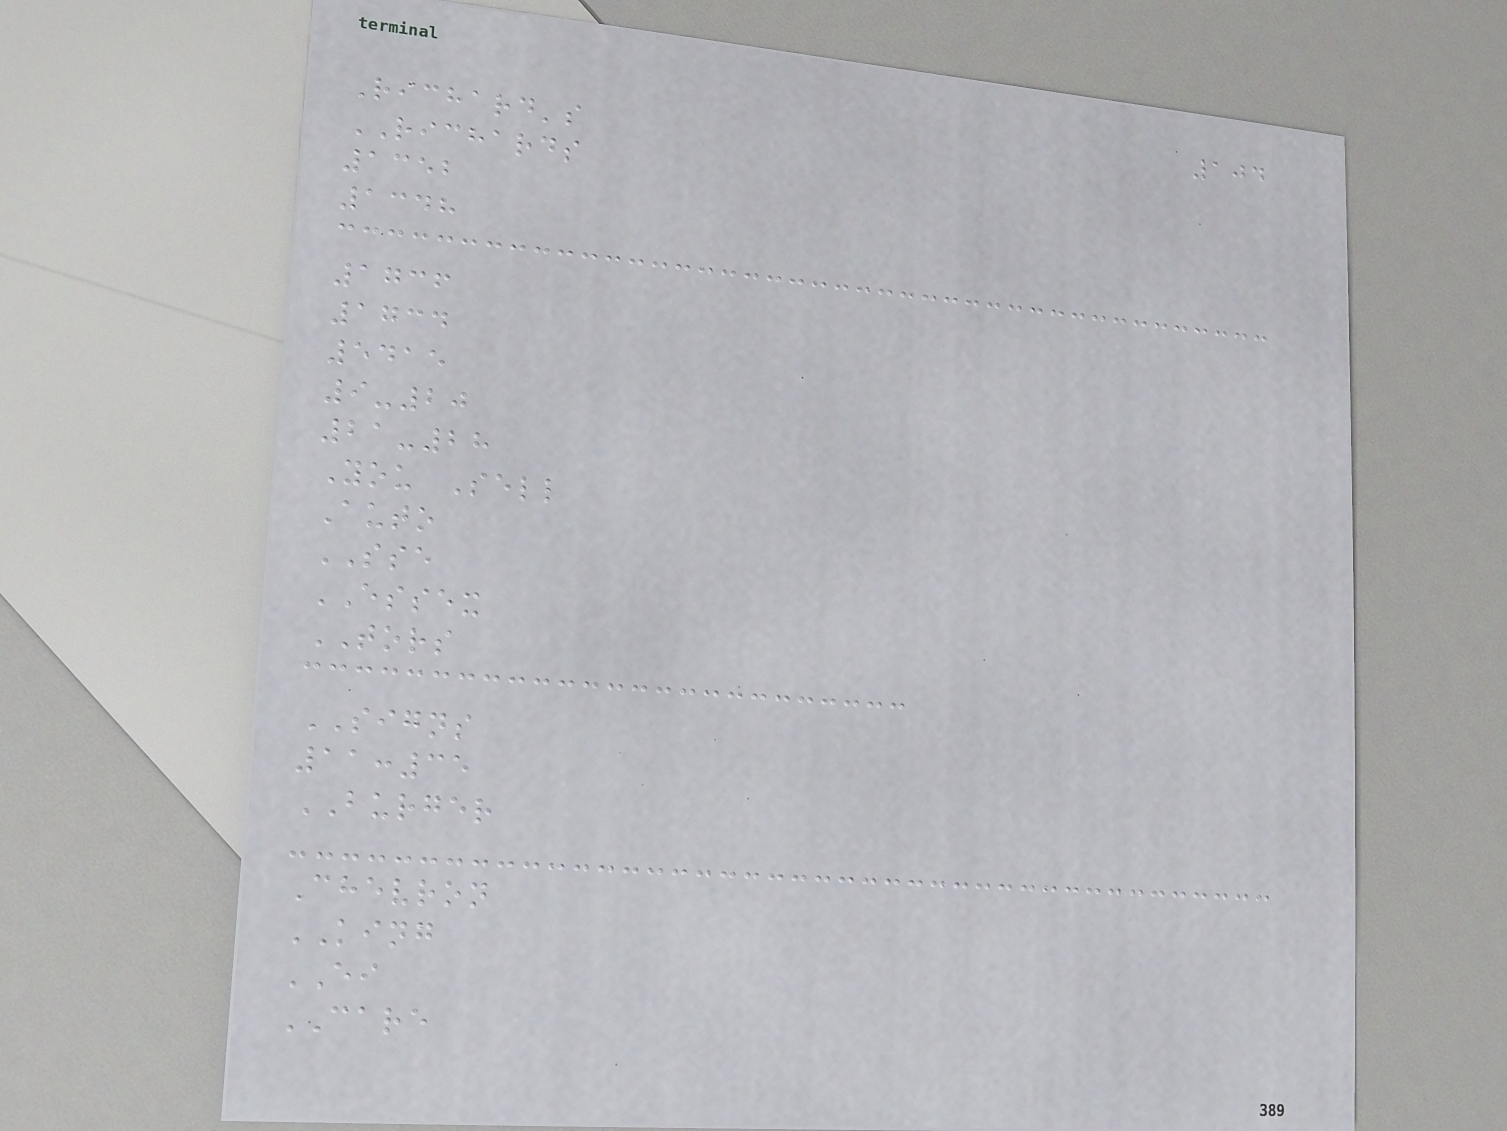104
Richard's
RICHARDS
1352
1348
1736
1734
5415
9-20
21-28
You Sell
Auto
SSE
ESSEX
TORS
SIGNS
11:35
BURGER
Chevron
KING
EI
CARE
